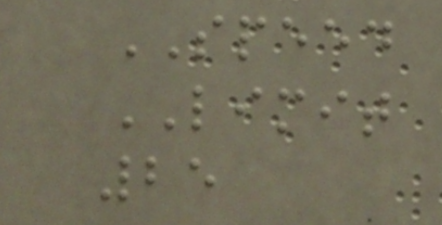SPEED
LIMIT
25
